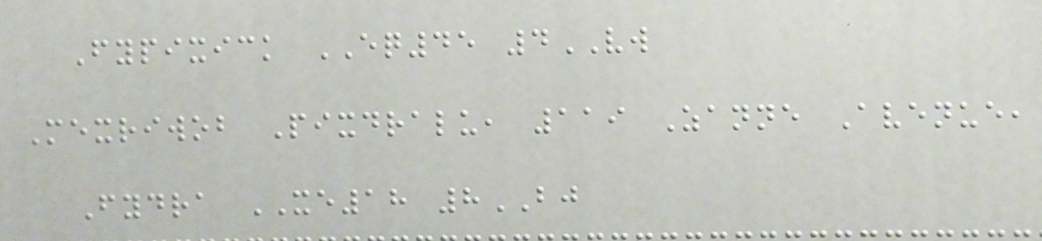Fypixick EQ45 4VW
Mexriwob Pixdralu, 119 Zanne Avenue,
Fydra XE18 8BJ
